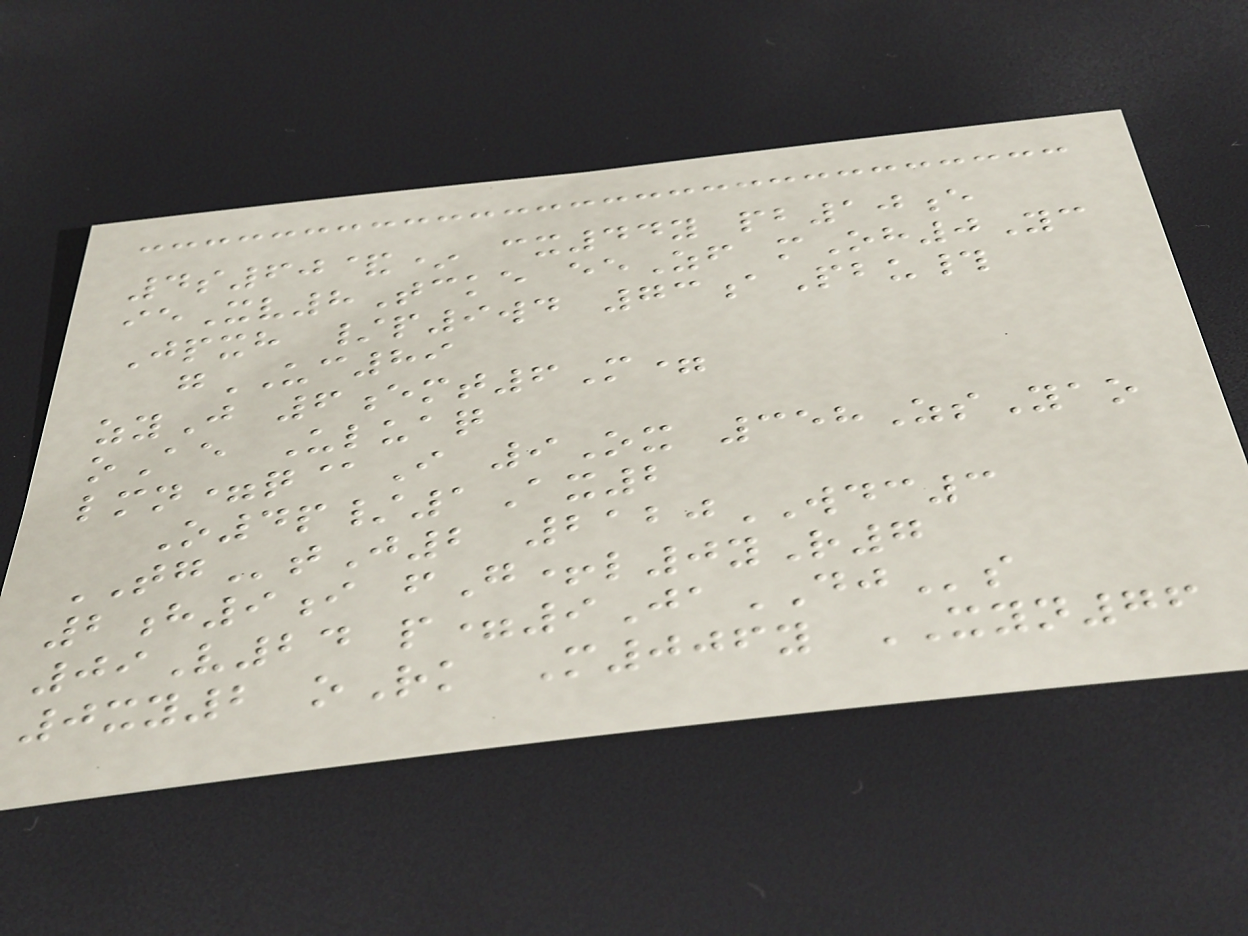4s60&* cx44y pb10e
ieXv8Tcke eeZf mOh0Yc
Jpxh /p9wd 73aPbu#
gUC89
zyJ 6emt6M=
oAe Uluaq
lmn=q@I 9Ox 358ZsYao
O4p/1Ax2
TGtJ2 2120WDC3
2h9i fG+l0yR7
09V24 p=9JaDJs
0xy2 oRk M006y XYN76
